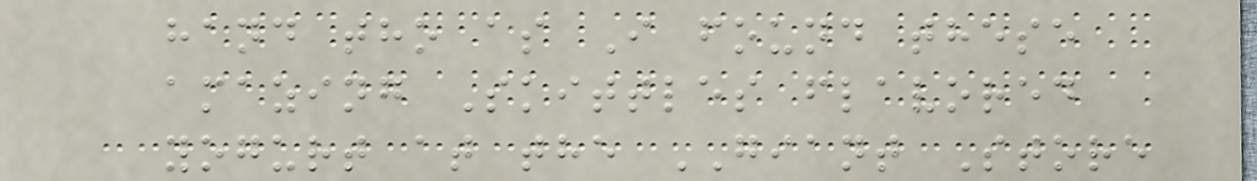hand tho as I found these
amazing Skittles flavored
yogurt at the GIANT Store
